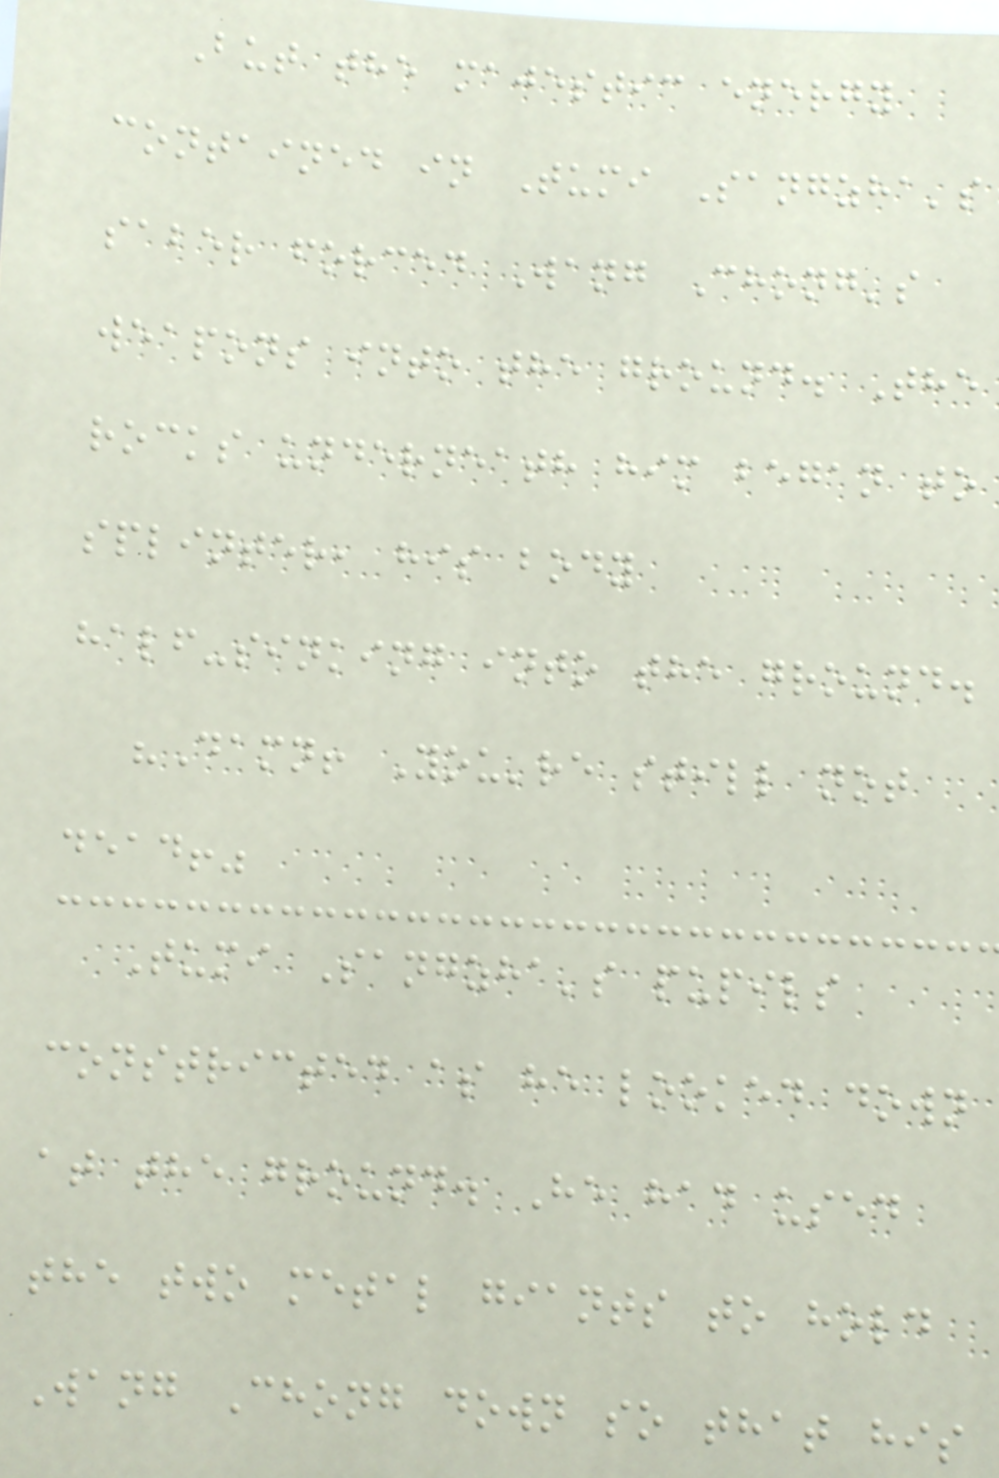But the majestic energy
contained in Tumi Sangzha's
saber forced Wang Chong's
weapons into the ground. The
rocks underneath him began to
splinter, his body
half-sinking into the ground.
"Damn! You're still not
dead!"
Tumi Sangzha's pupils
constricted as he looked down
at the ground. He had used
the two metal giants to hold
Wang Chong down so that his
